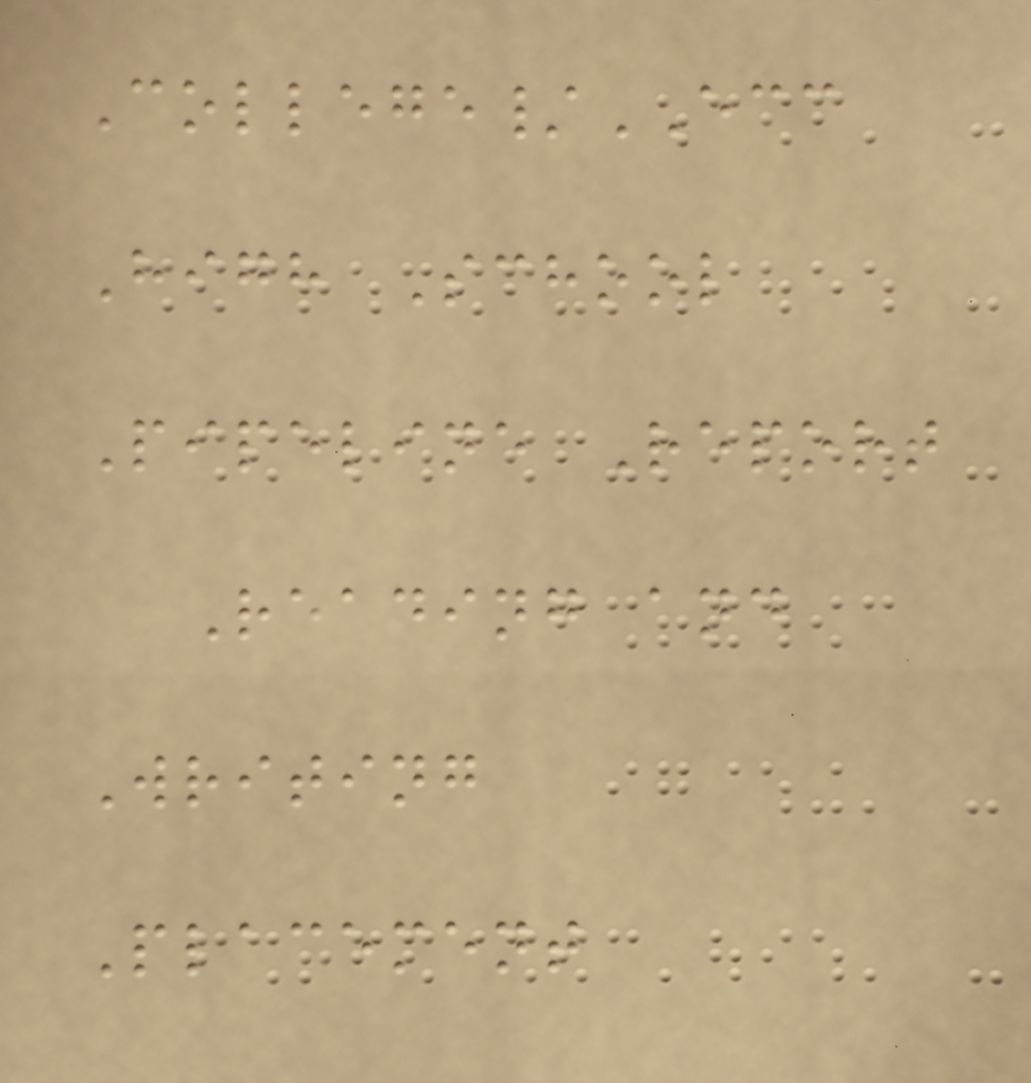College/ECC
High School
Pipeline Report
Reading and
Writing
Placement
